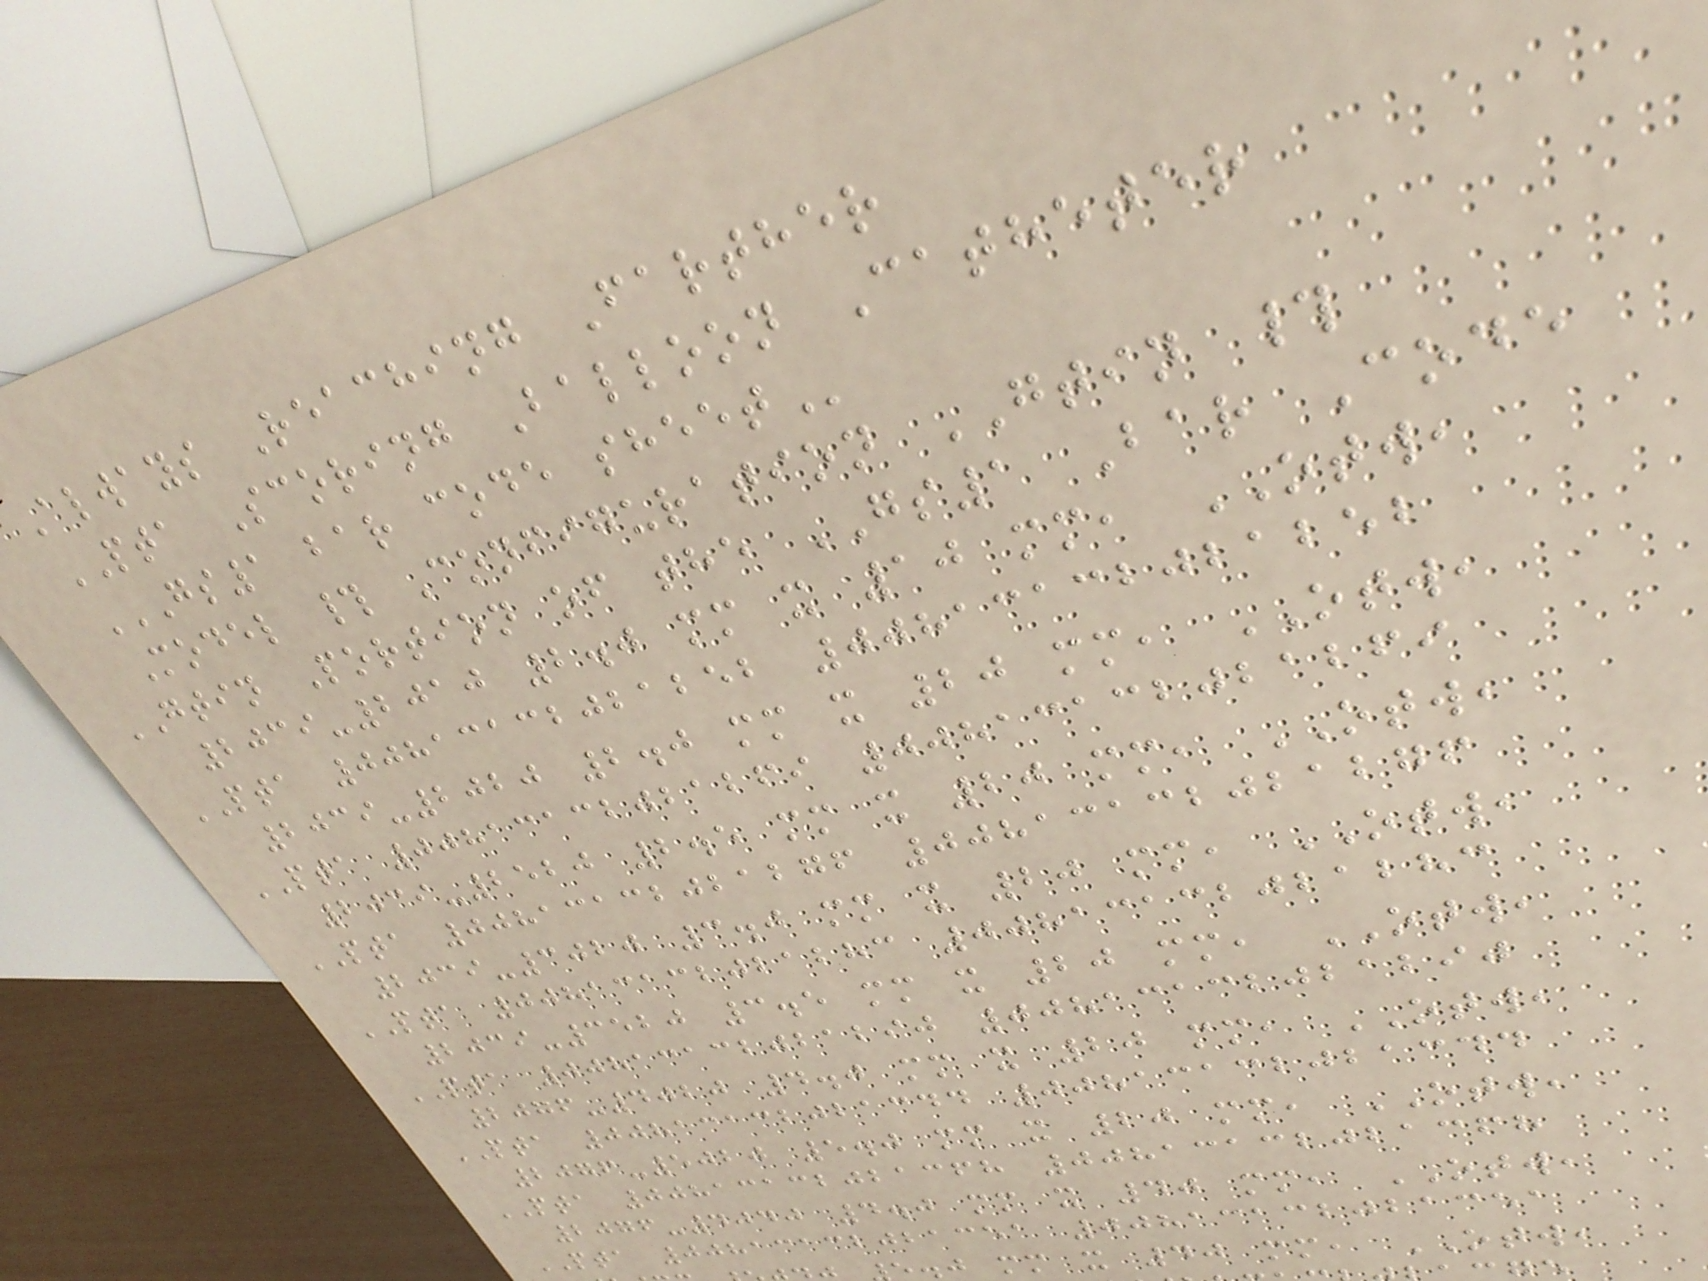Always Reaching Farther
PTA Scoring Balloon Catheter
GS1 BAR CODE SHEET
Model # Configuration GTIN #
GTIN Portion of the GS1 Bar Code
2039-2010 2.0 mm x 10 mm, OTW,
PTA 00813132021252 00813132021252
2039-2020 2.0 mm x 20 mm, OTW,
PTA 00813132021269 00813132021269
2039-2520 2.5 mm x 20 mm, OTW,
PTA 00813132021276 00813132021276
2039-3020 3.0 mm x 20 mm, OTW,
PTA 00813132021283 00813132021283
2039-3520 3.5 mm x 20 mm, OTW,
PTA 00813132021290 00813132021290
2076-4020 4.0 mm x 20 mm, OTW,
PTA 00813132021344 00813132021344
2076-5020 5.0 mm x 20 mm, OTW,
PTA 00813132021368 00813132021368
2076-4040 4.0 mm x 40 mm, OTW,
PTA 00813132021351 00813132021351
.j mm x 40 mm, OTW,
